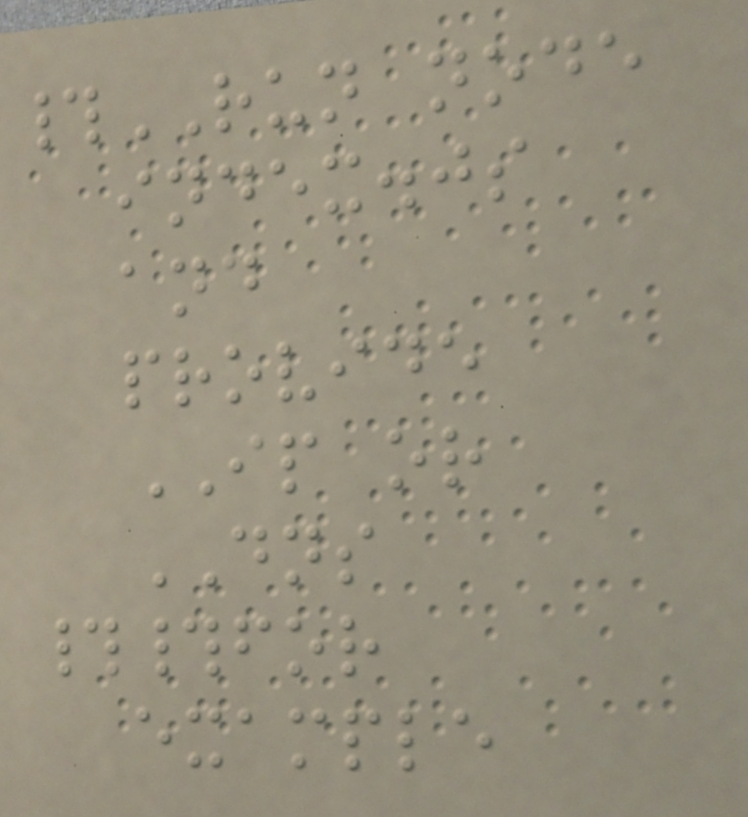#RUN node
index.js
and
provide
IP or
DNS
##for
example
